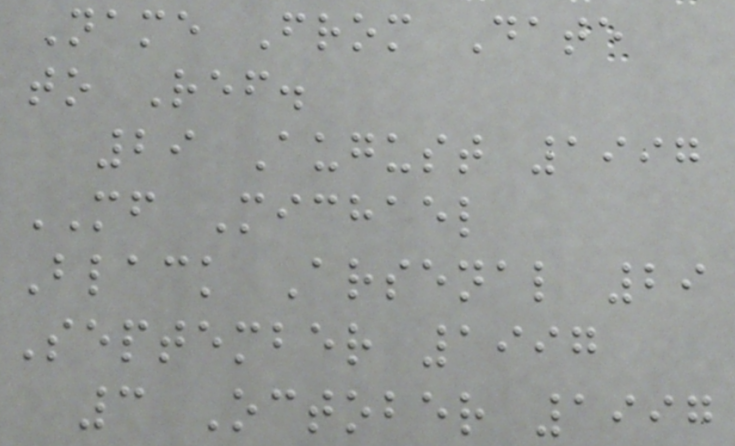Name From Date
to Ref.
29 August 1997
MF Michael
Black Arsenal 29
September 1997
3 October 1997
